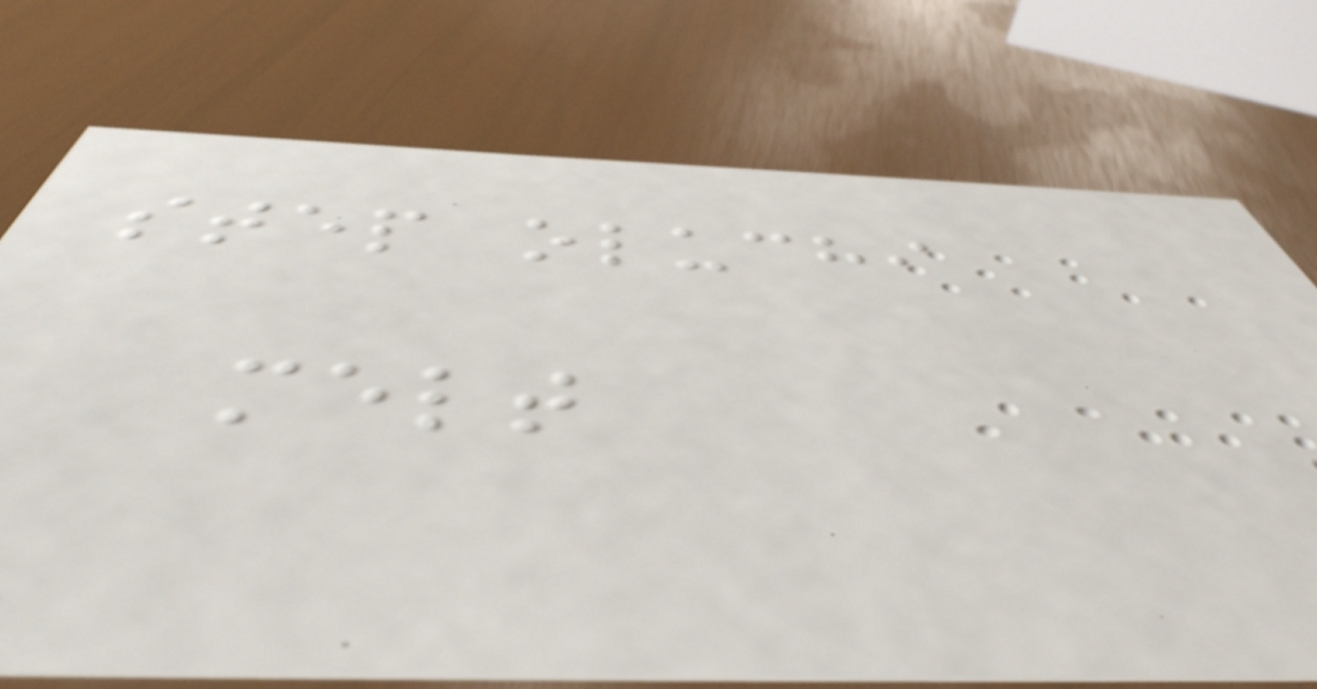step oluchi
melt
